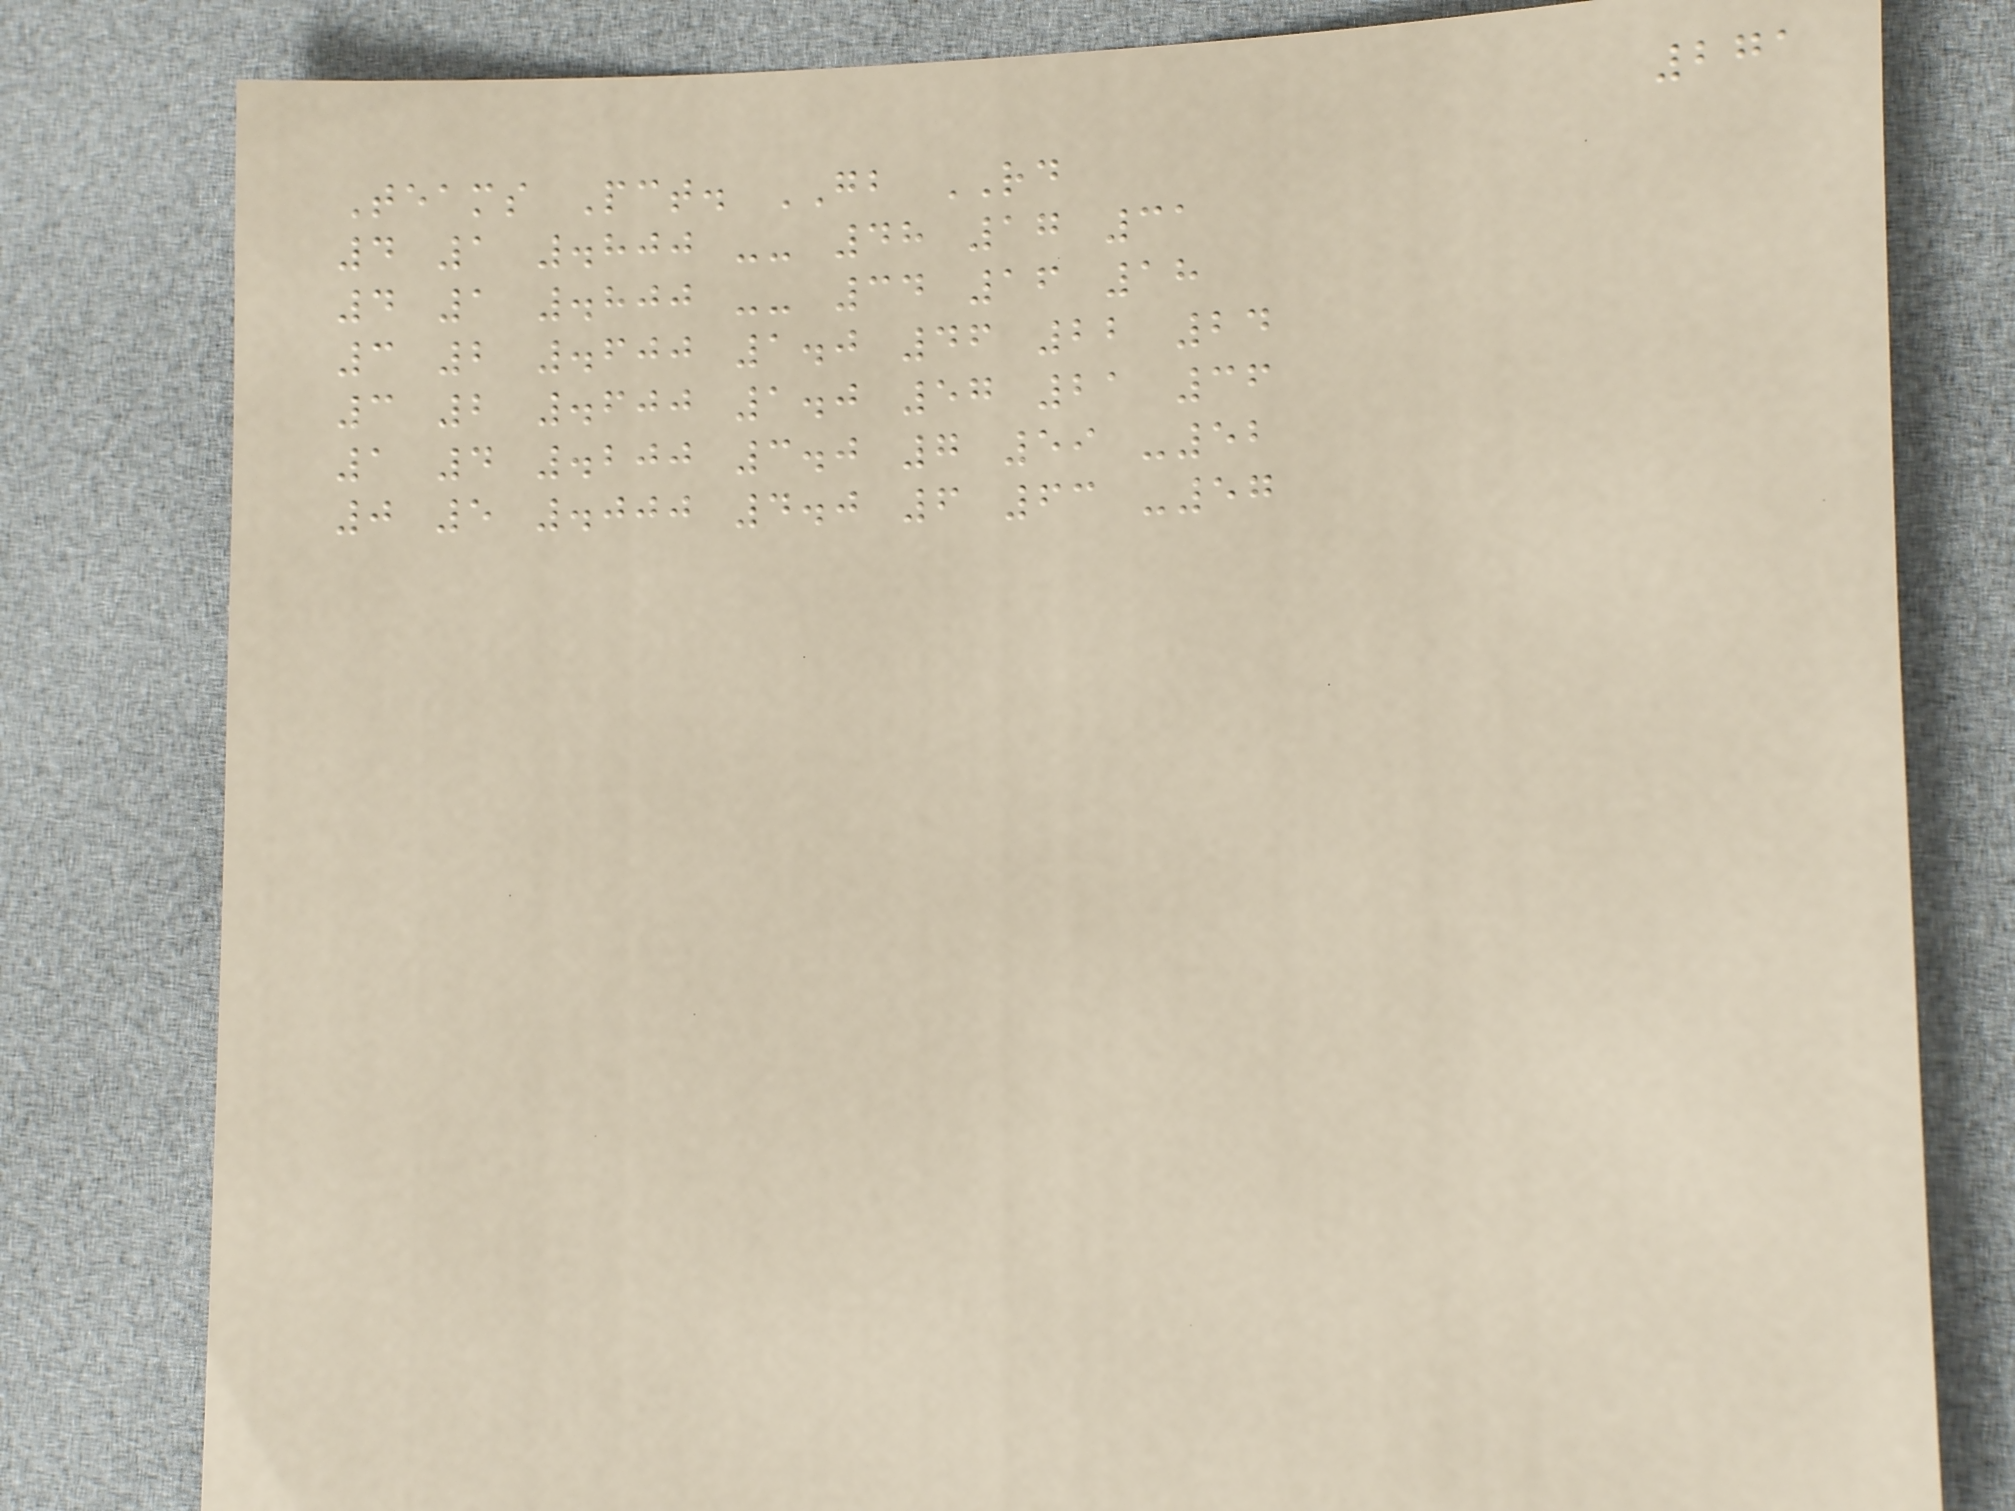271
Teams Pct. GB RD
4 1 .800 -- 48 17 31
4 1 .800 -- 34 16 18
3 2 .600 1.0 46 22 24
3 2 .600 1.0 57 21 36
1 4 .200 3.0 7 59 -52
0 5 .000 4.0 6 63 -57
